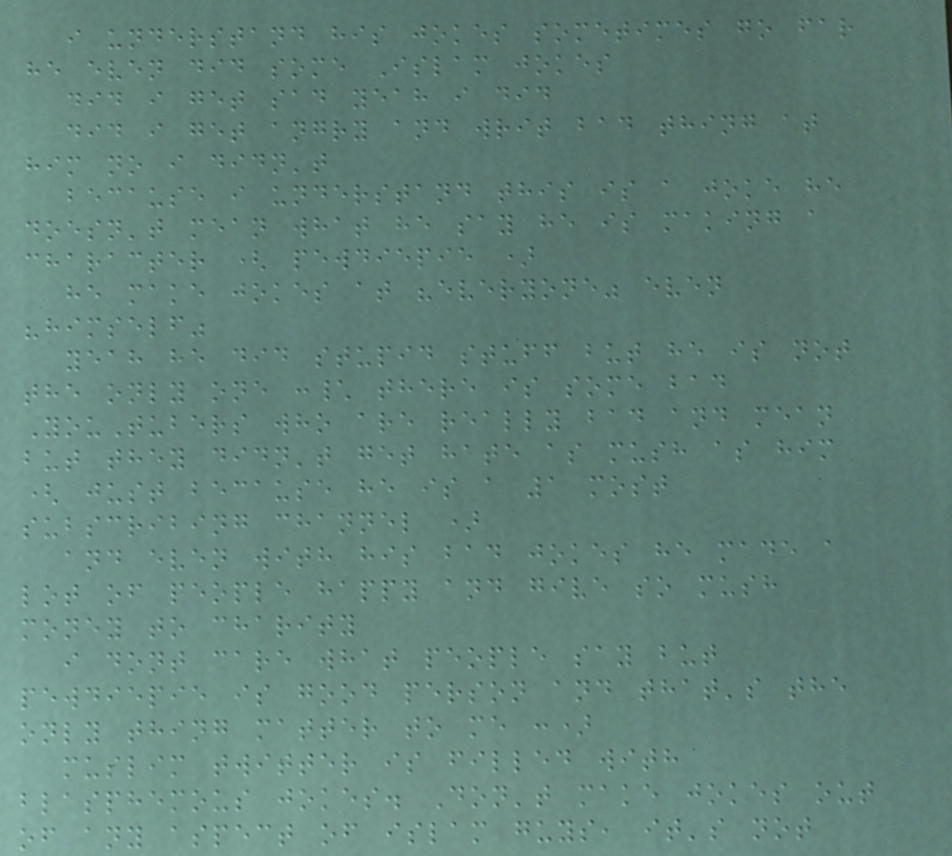i understand his jokes sometimes go far
he even did some Islam jokes
did i get sad yeah i did
did i get angry and writ bad thing at
him no i didn't
because i understand this is a joke he
doesn't mean what he say he is making a
character ( pewdiepie )
he make jokes at "everyone" even
"himself"
yeah he did stupid stuff but he is not
the only one :\ there is some bad
YouTubers who are really bad and mean
but they didn't get hate as mush as him
( just because he is a 1 most
subscribing channel )
and even with his bad jokes he made a
lot of people happy and give so mush
money to charity
i dont care what people say but
pewdiepie is good person and that's the
only thing matter to me :)
muslim twitter is filled with
blasphemous jokes. Don't make jokes out
of any aspect of islam guys, it's not
